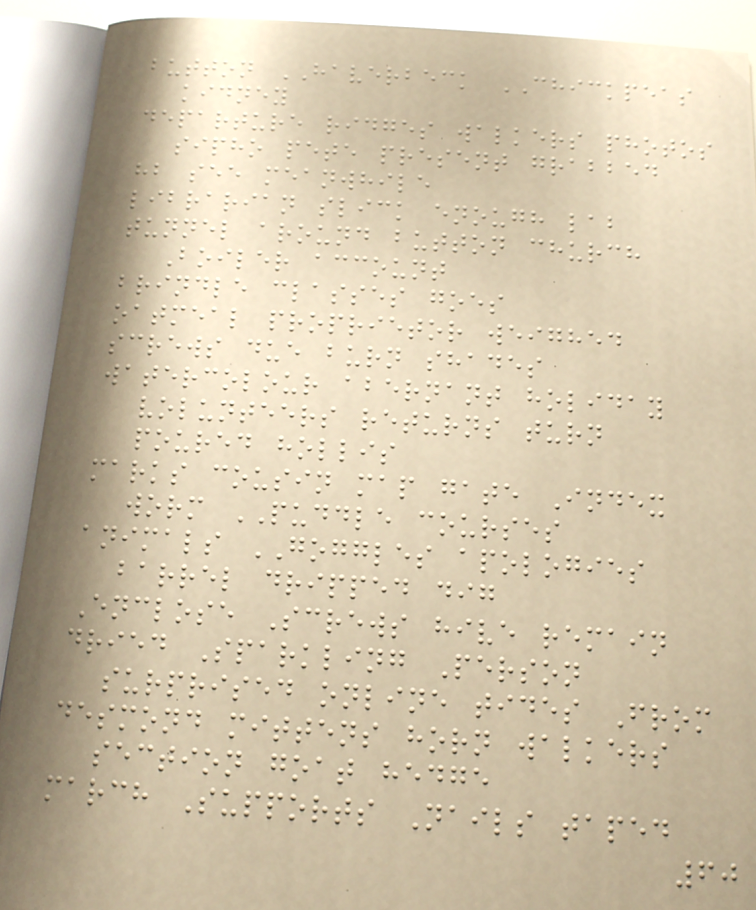button HAVERBECK CHICKPEAS
kidney
departure ridges walkers photos
sipho pete present grabbed
hb see meanwhile
librarian slick enough lab
tunnel around button church
Boiler account
brindle classes goes
oatmeal proprietor weighed
screws due burn shades
watercolour abernant holiday
volunteers returns turn
poured hollis
marks cousin map gate Index
worm PUDDLE courses
animals GOGGLES apologies
barrel dripped dig
Enclose Screws hive remain
dried Sparkling Person
surprised online tides From
desmond mittens horn walkers
section goat hedge
march Supports Nails taped
60
